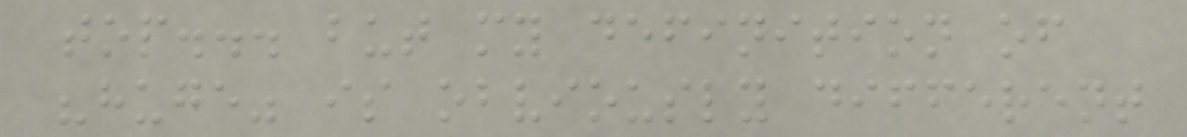top... but my definition of
"huge" is obviously different
